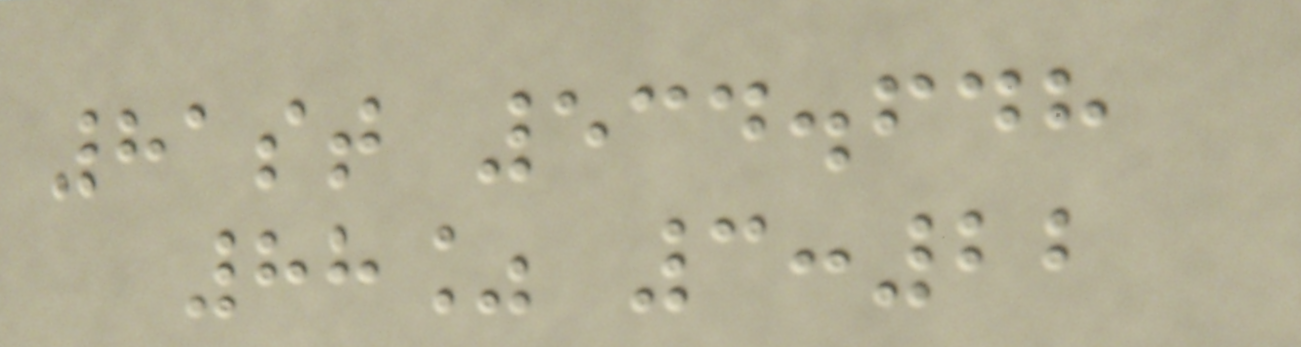81st 534.648
88% 3:22
